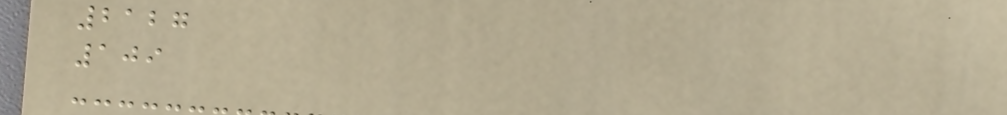2127
109
